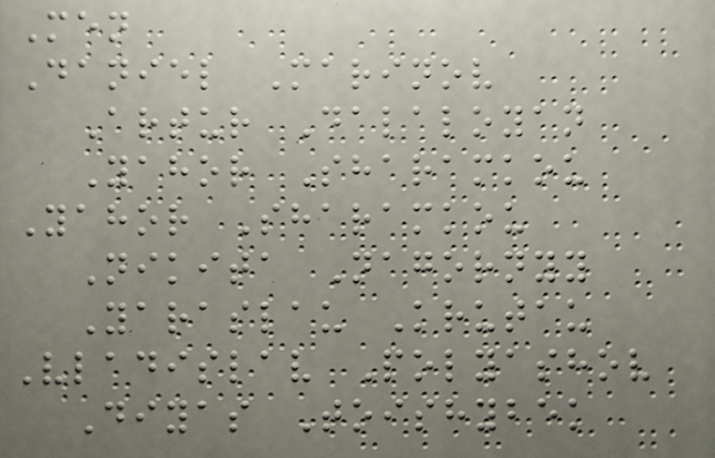Men
Daniel Marinov
Artur Dalaloyan
Yahor Sharamkou
Yahor Sharamkou
Nikita Nagornyy
Yaraslau Krutau
Vladislav Polyashov
Diyas Toishybek
